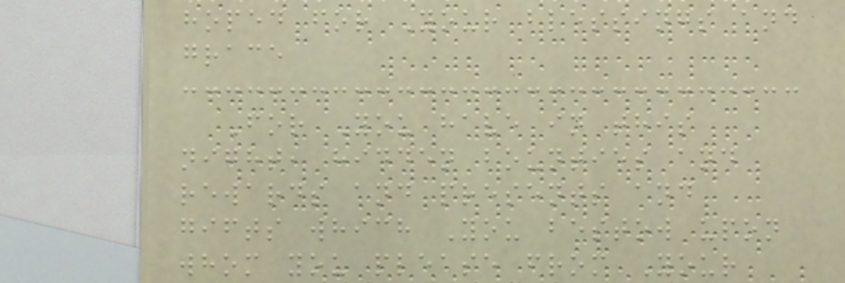hoped for Your blessings and
grace
For You have in this
night, hidden bounties and
rewards and presents and
gifts which You bestow upon
whom you please from Your
